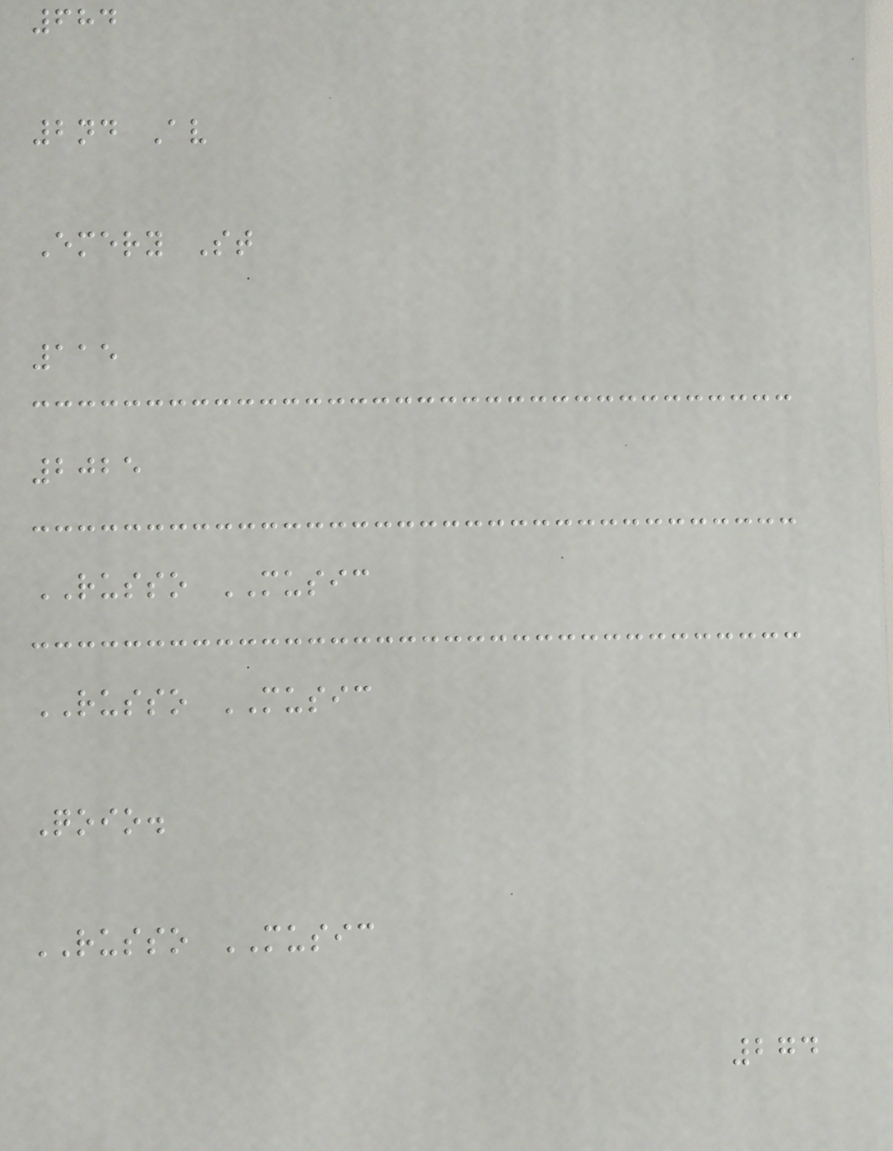684
2nd Av
Emery St
115
2025
RUSSO MUSIC
RUSSO MUSIC
Qoio.
RUSSO MUSIC
274
